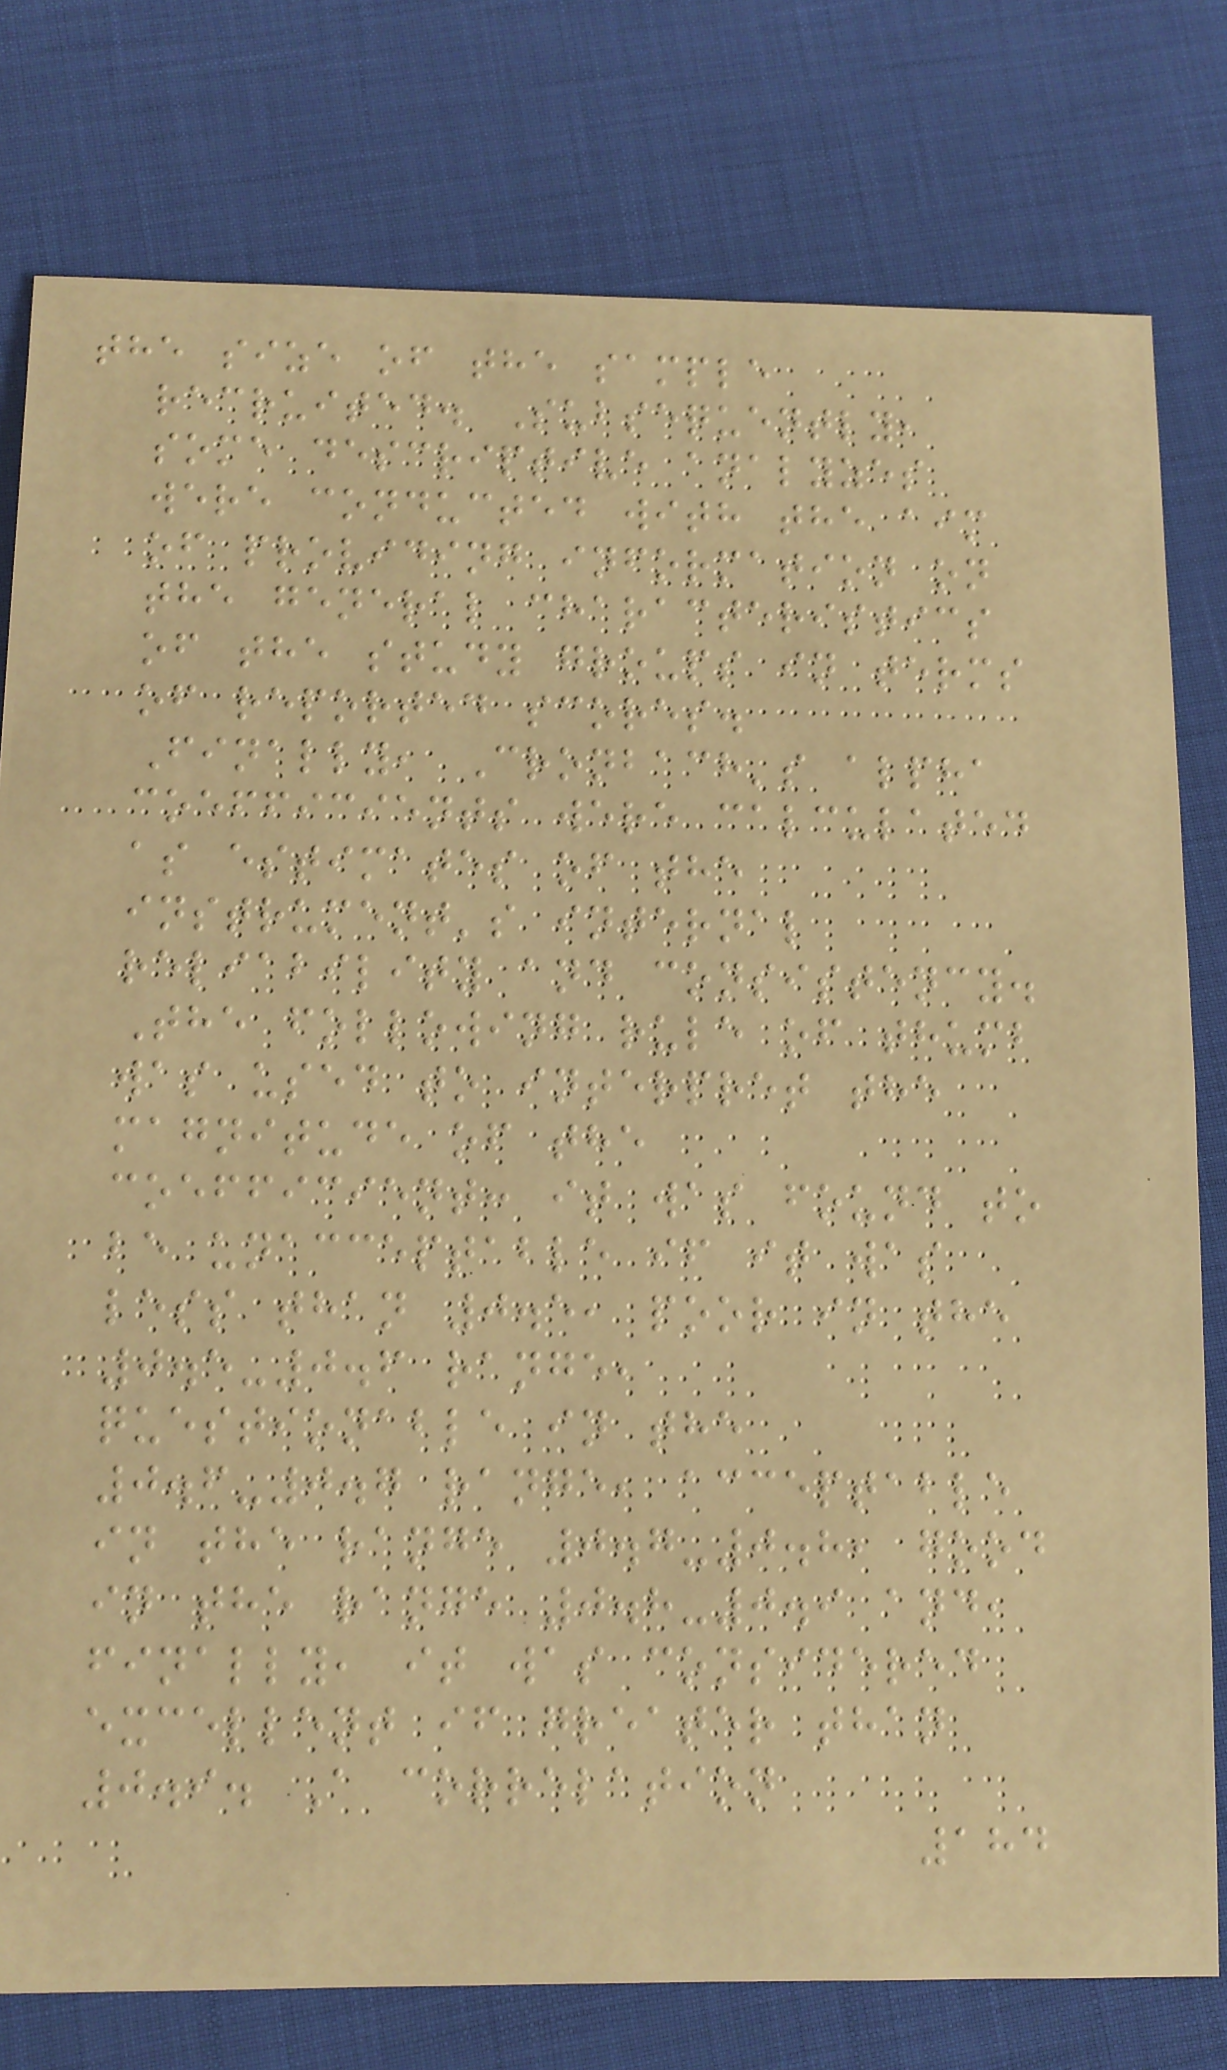the size of the sample
recruited. Subsequently,
some descriptive analyzes
were conducted with the aim
of providing information on
the general characteristics
of the study groups in terms
of reported scores.
Finally, Cronbach's alpha
coefficients were calculated
as estimates of the
instrument's internal
reliability and consistency.
The following rule of thumb
was used to interpret the
magnitude of the
coefficient: it was found to
be unacceptable if it was
less than 0.5, poor in the
0.5-0.6 range,
questionable in the
0.6-0.7 range, acceptable
in the range 0.7-0.8, good
in the range 0.8-0.9 and,
finally, it was considered
excellent if greater than
0.9. A correlation
184
